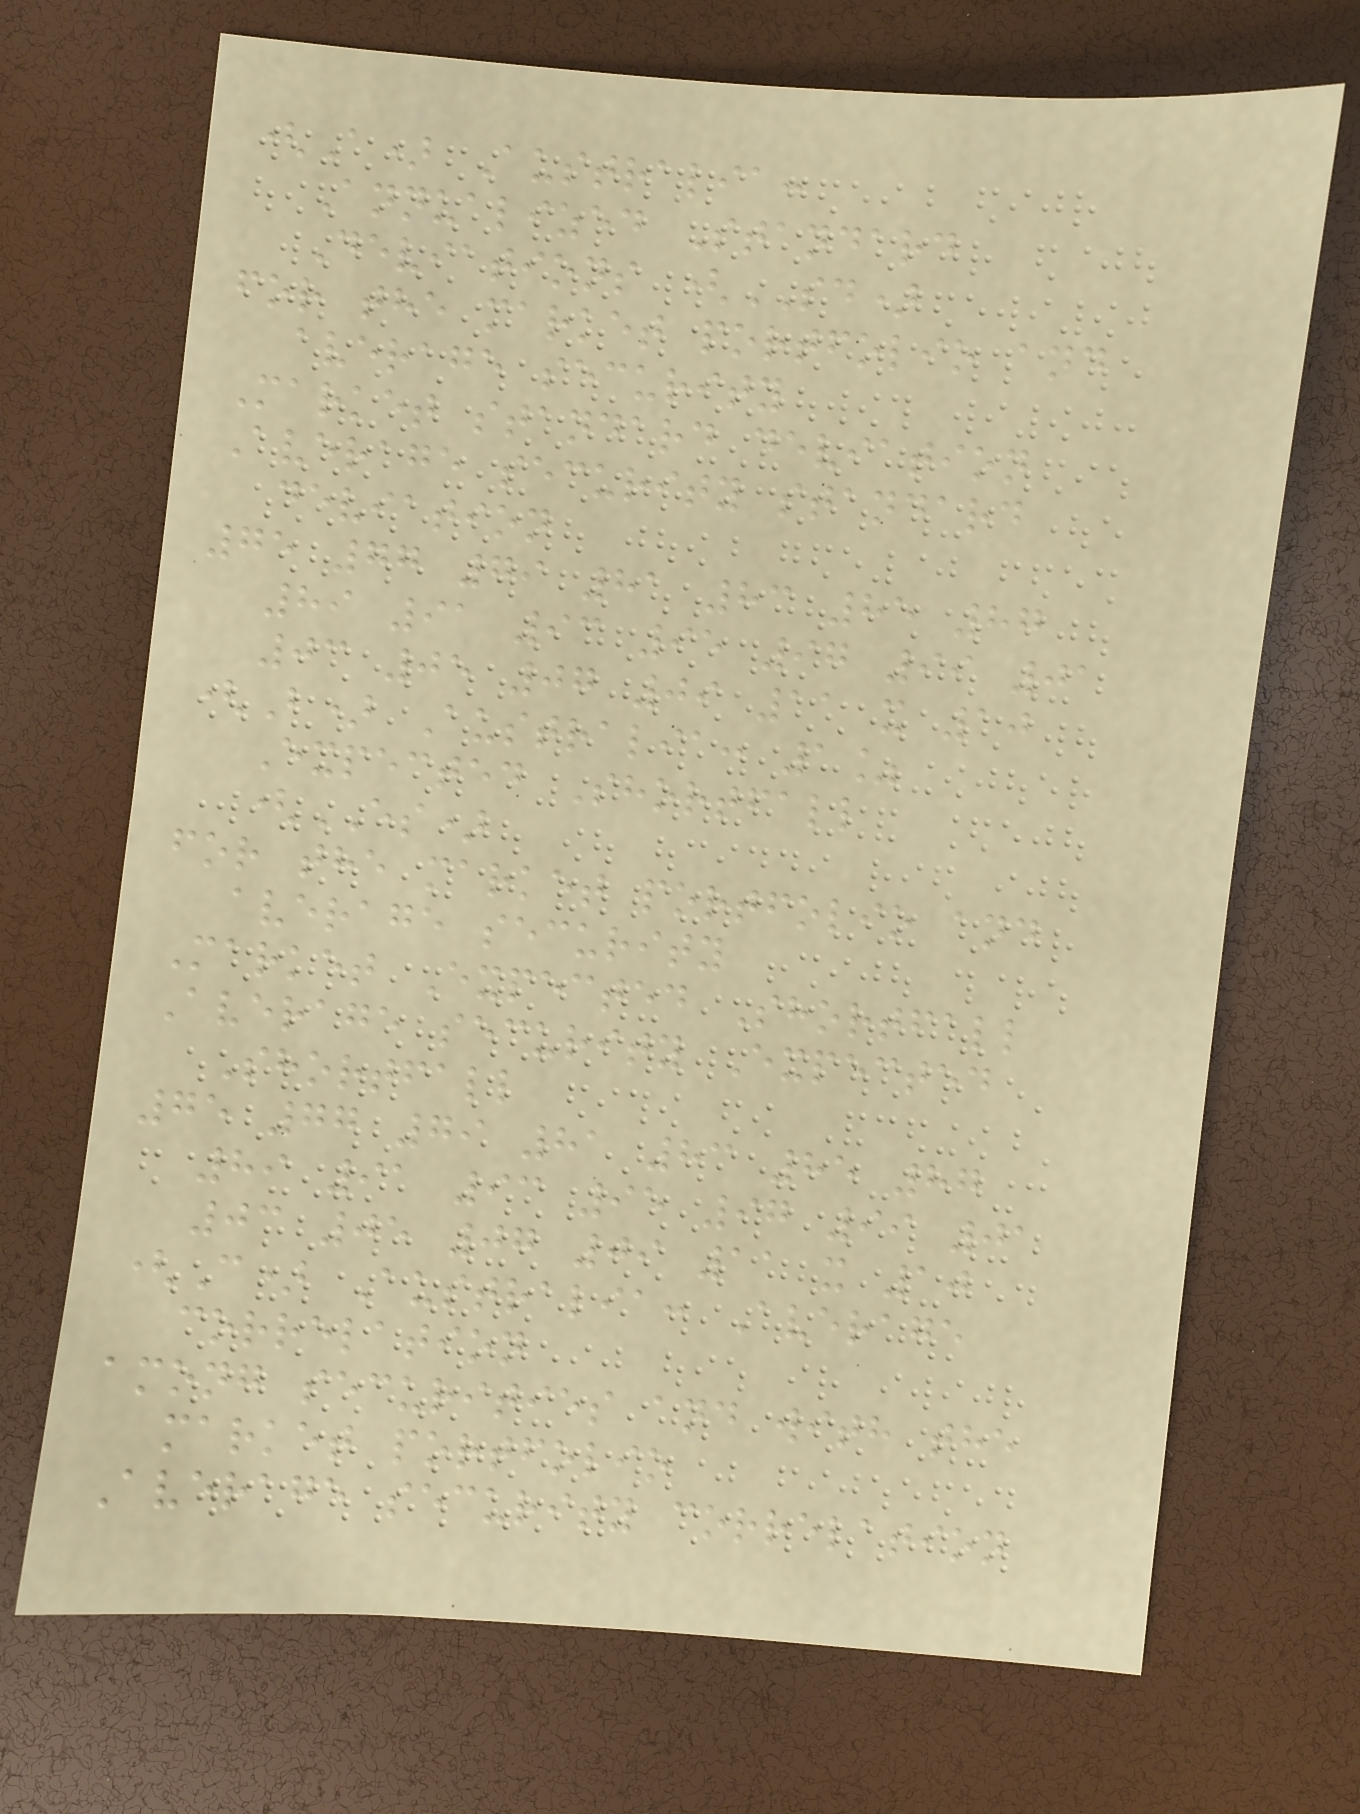(A) Australia:
Annualized Standard
Deviations (SD)
for the market portfolio and
average security
Market standard deviation
Average security standard
deviation
75 77 79 81 83 85 87
89 91 93 95 97 99 01
03 05 07 09 11 x 10
(B) Australia: 1%
Expected Shortfall
(ES)
for the market portfolio and
average security
Market Expected Shortfall
Average security Expected
Shortfall
75 77 79 81 83 85 87
89 91 93 95 97 99 01
03 05 07 09 11 x 10
(C) Australia: Average
correlation
among securities and with the
market portfolio
Average security correlation
